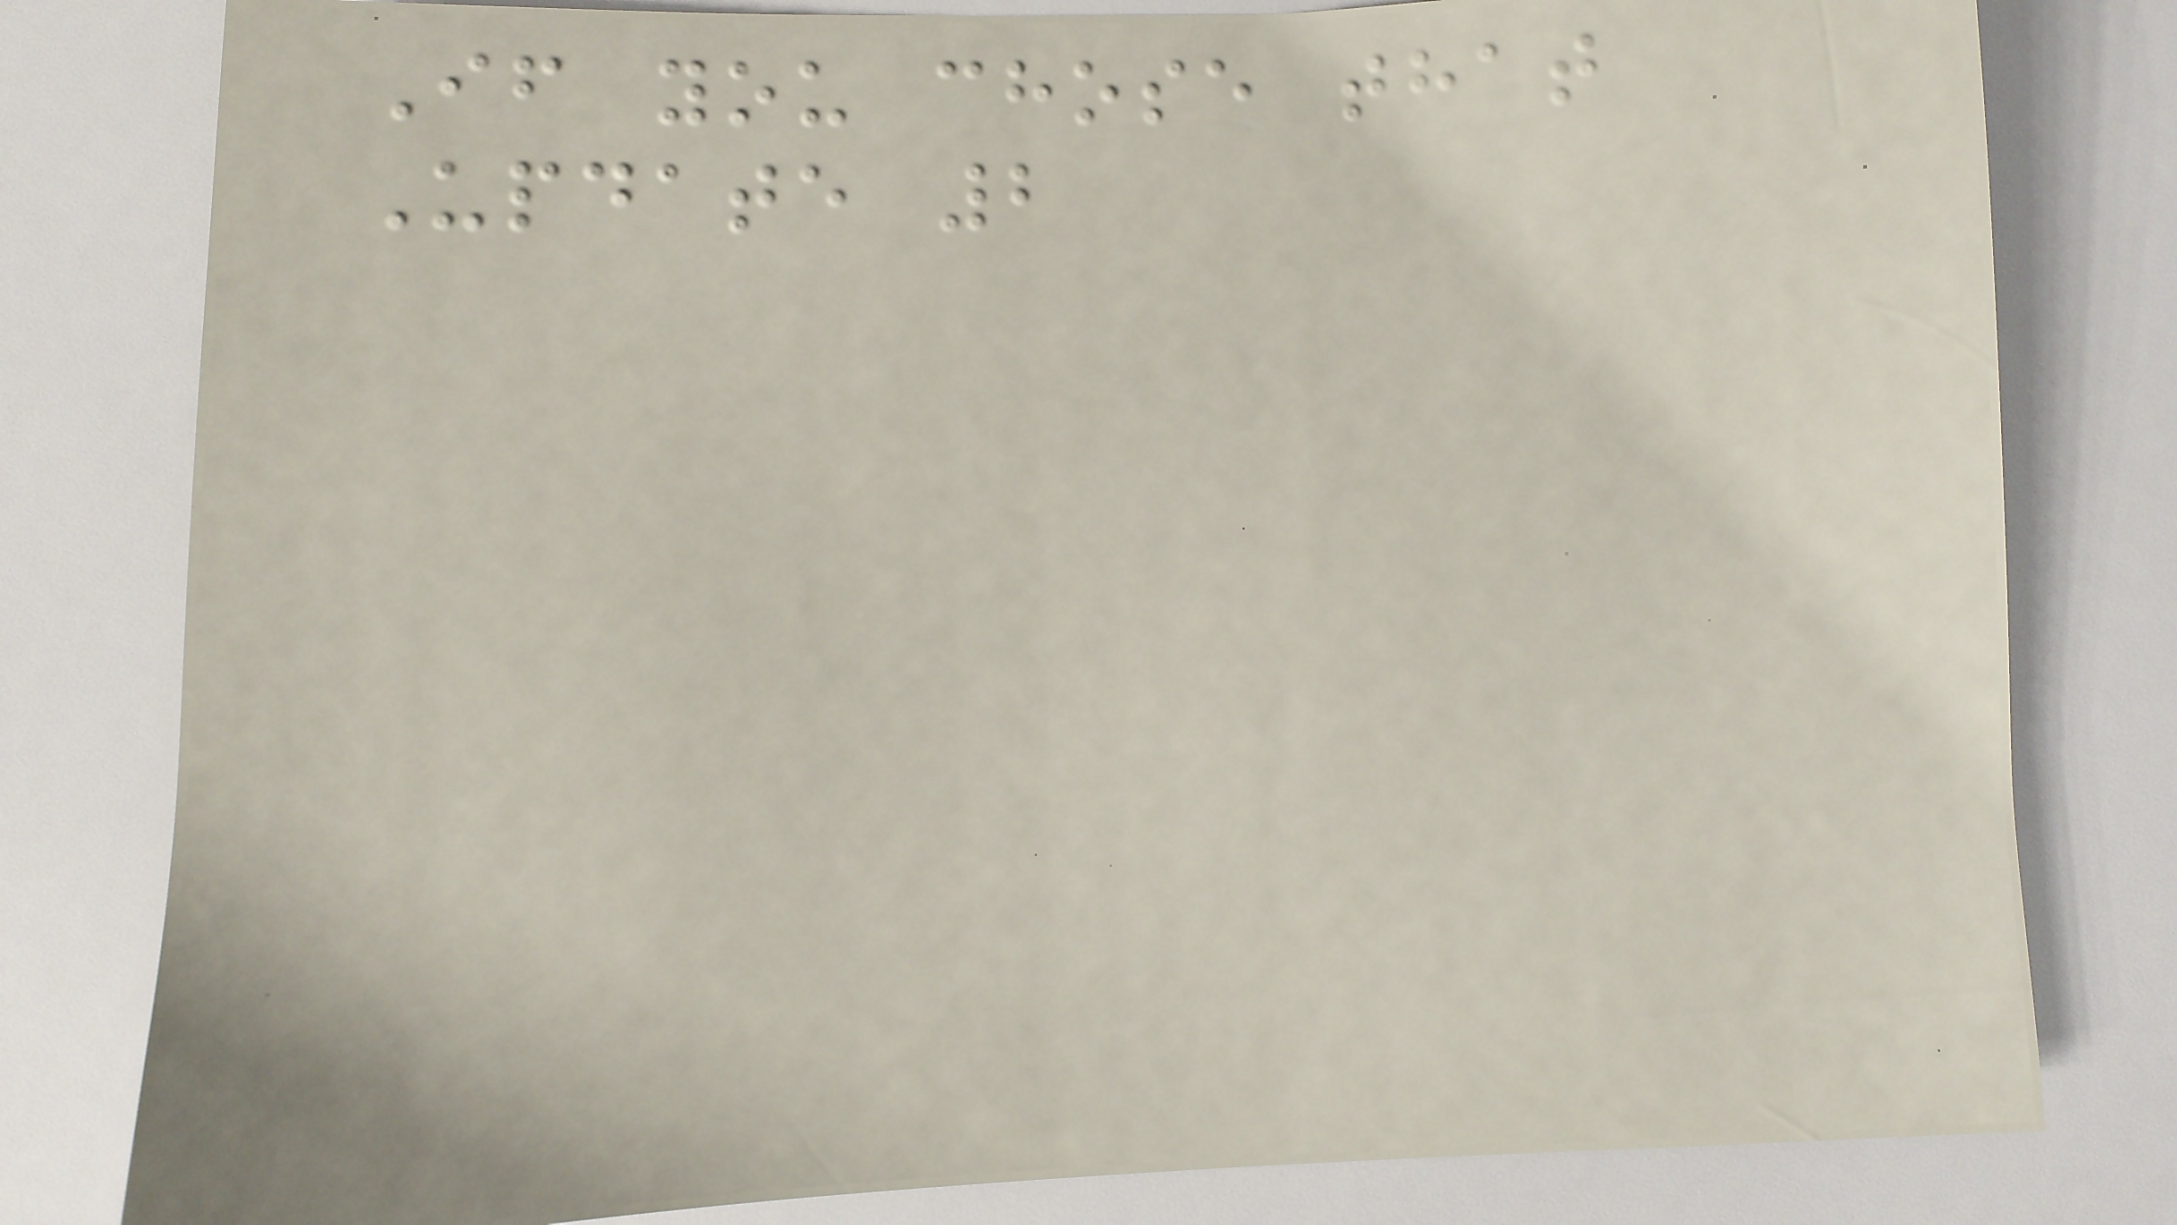If you chose that
Update 2
